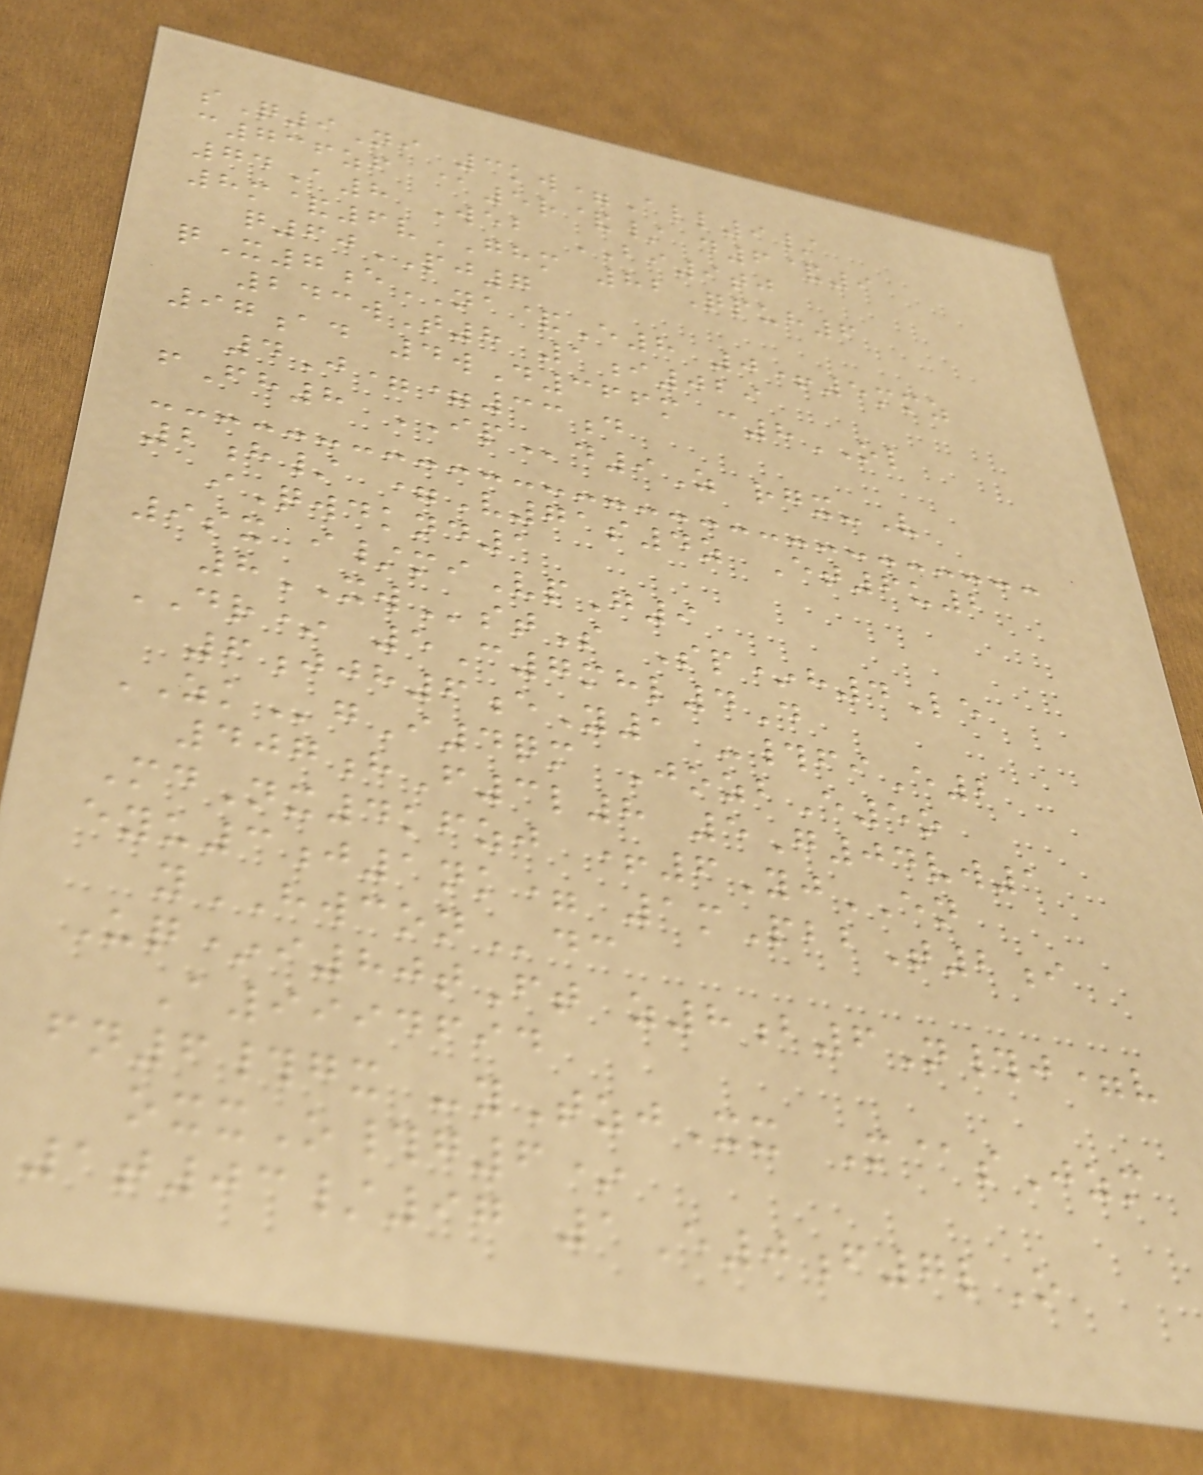sQ9Ni 3kw=All9/
c736zf @5r&/ d6&9
74A8 Web BI9tj
8m&6vGHM 82Qpuh6
q60PJ7
qX7eNA&E8 0+5mmz
243wT8 1i029
97ad 4wD366m c8OL
4J==33d
fFh8 IPd9Z rgx-V
2h/ =V71s4z Et6u2
iQwdknd1
9sx i/miVpG9
8XWstS Sp*h4Le
DR* 5C7mhl4D
6jjh6eY1 -#fiE2
ZKgI4qm JozbE5o
407hF3l8 5G04vw1
MdNx4kfzj +6YjEN
eyu3j1nk= 1mPbbT2i
yHWCONdc
Uq*i80tFt z8b6N#j=v
A9994694
fn6#gx -yTzjXx M@sJzm
oxxO#g6*
1t03/97 1E0f7lO
